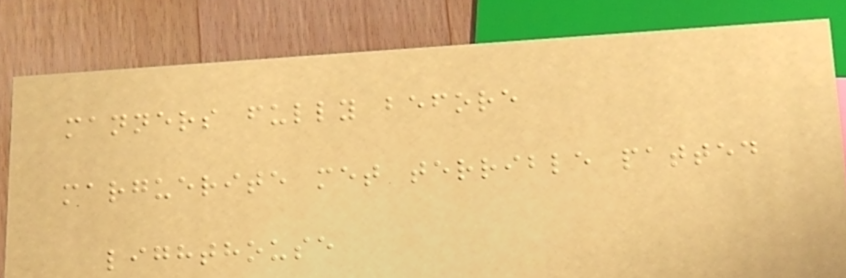manners fully before
marguerite met terrible patted
lighthouse
